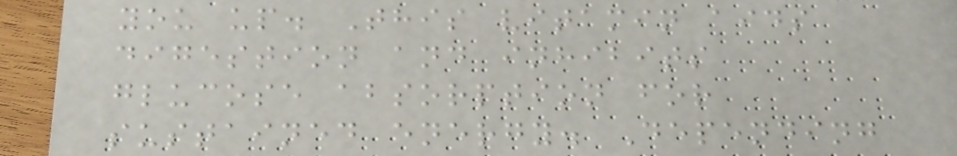you up. This vitamin aids
digestion and inhibits
glucose absorption for
sustained energy. Depending
